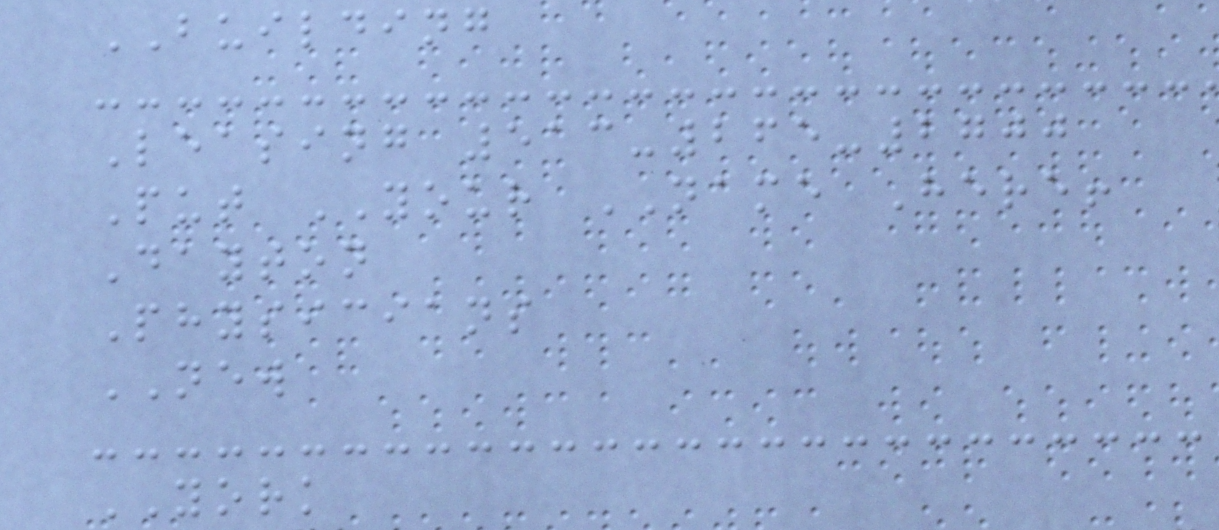BUILDING
Leasing 513-265-2700
Put YOUR NAME Here!
Dayton
Physicians
NEW
YORK
